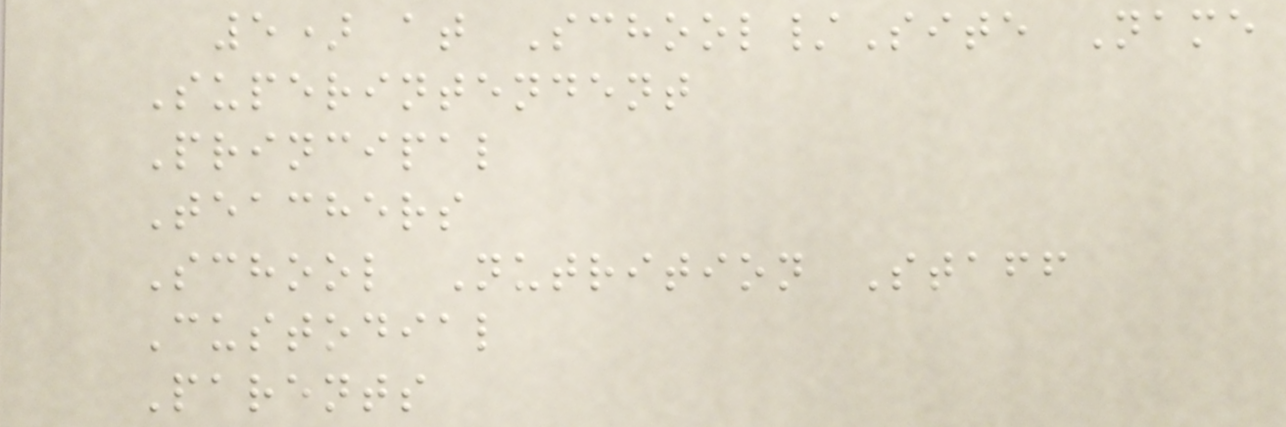5) at School/Site Name
Superintendent
Principal
Teachers
School Nutrition Staff
Custodial
Parents
